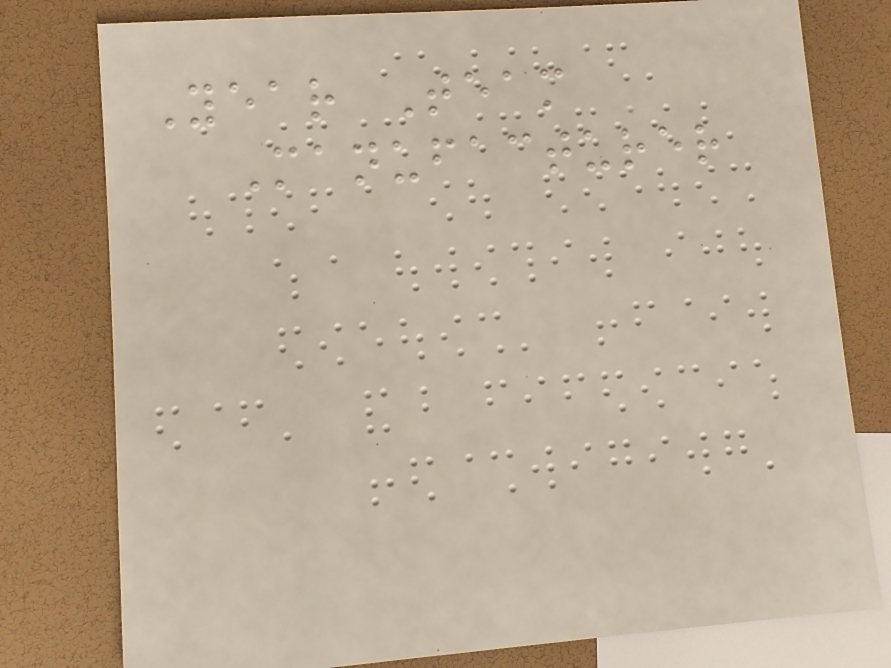Year Team
Manufacturer
